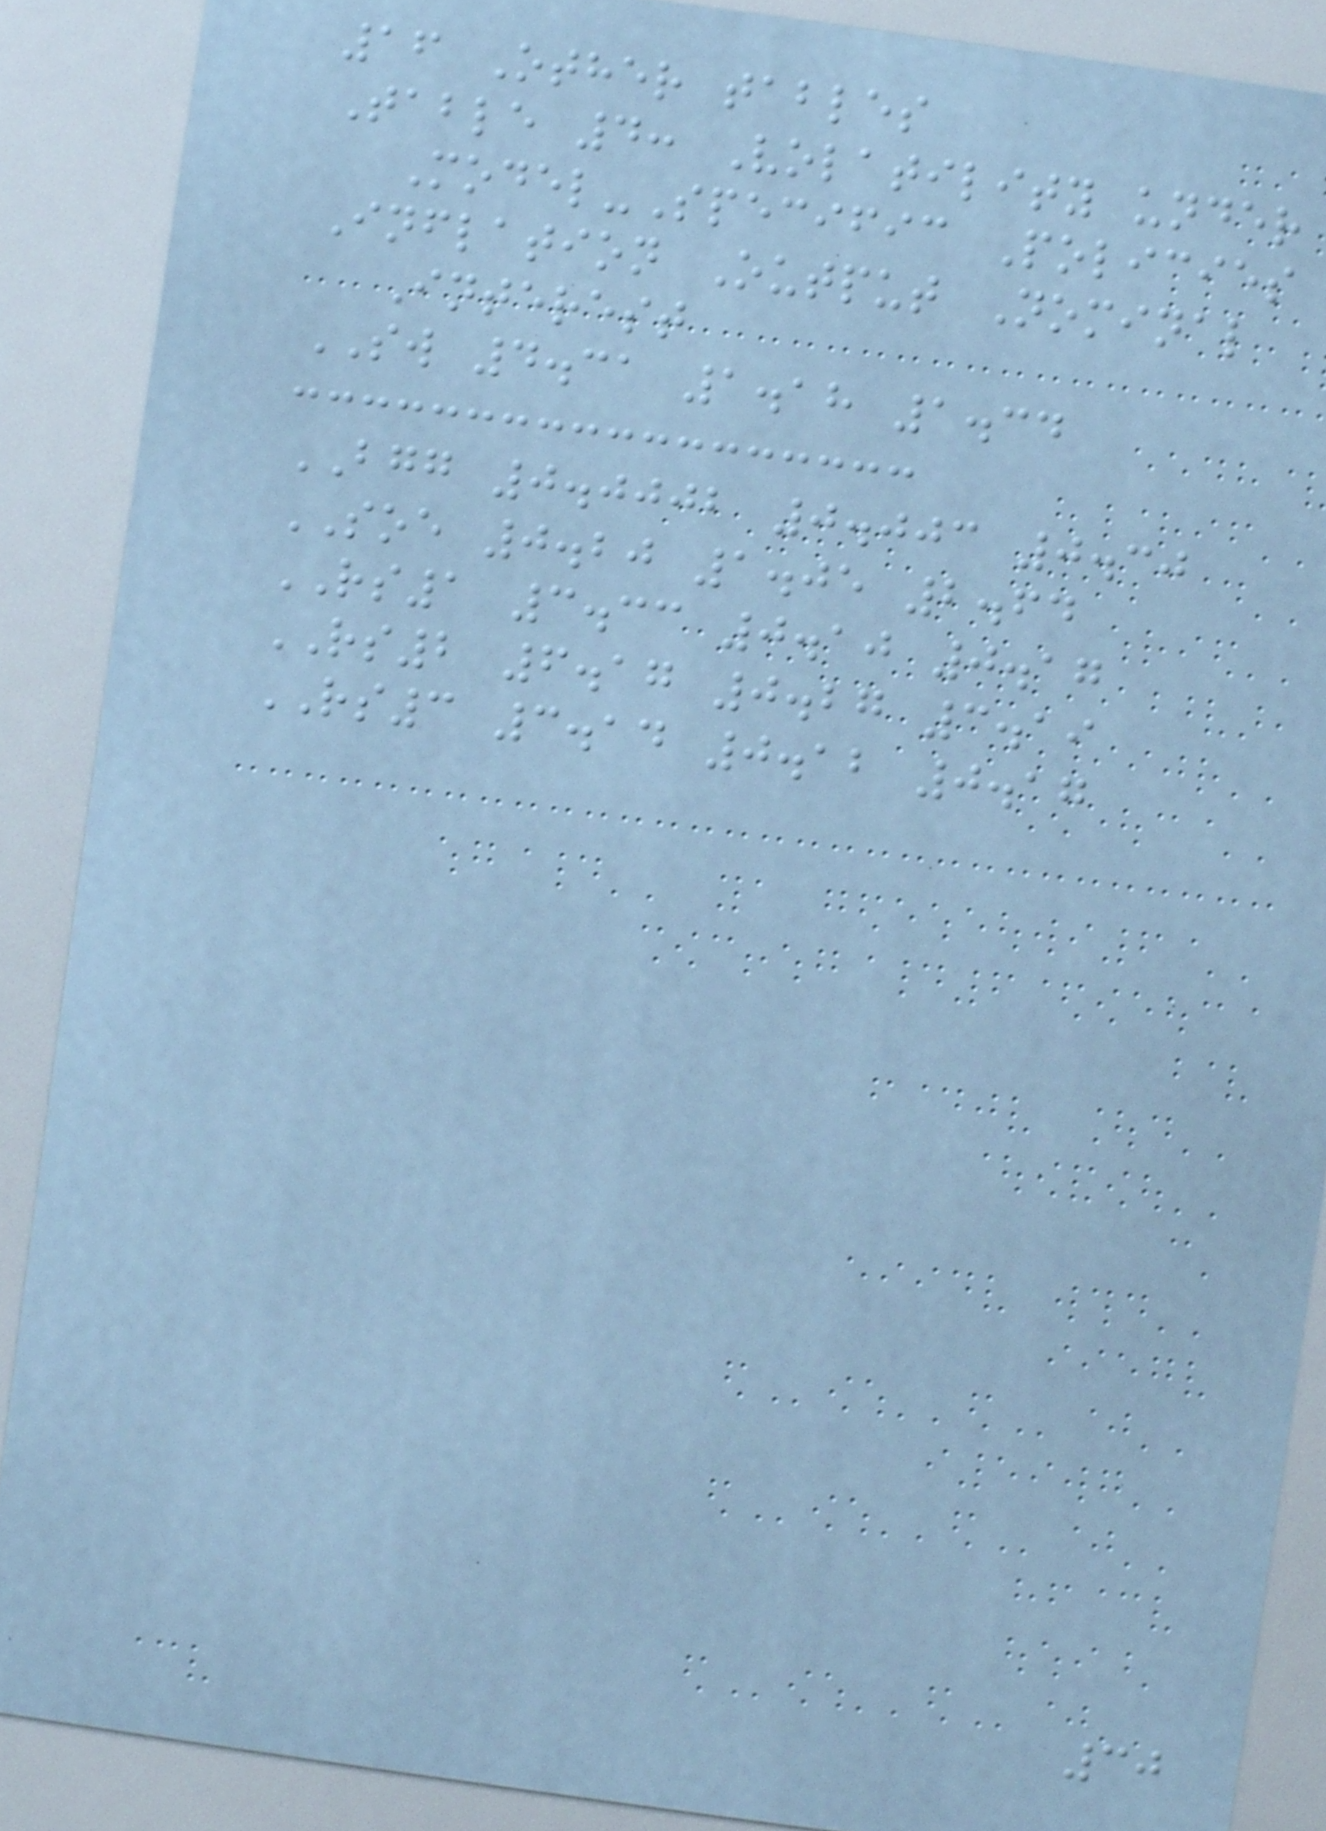16 Other tables
Table 4: Volatility under
Model-Specific Policies
Inflation Output Nominal
Interest
SW 4.31 1.18 1.34
BGG 0.0002 0.003 0.30
SOE 0.20 1.05 2.64
RS1 3.33 0.10 0.17
RS2 6.17 0.27 3.19
RS3 3.14 0.12 0.17
30
